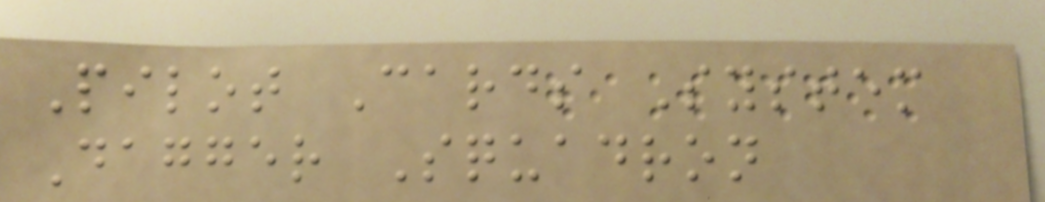Pilot Cards System
Dagger Squadron
